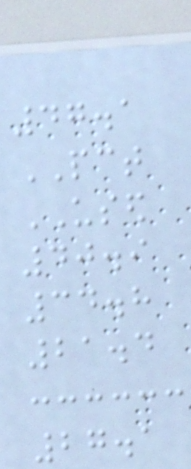47.1
PCT
USED
40.9
34.8
21.4
27.1
